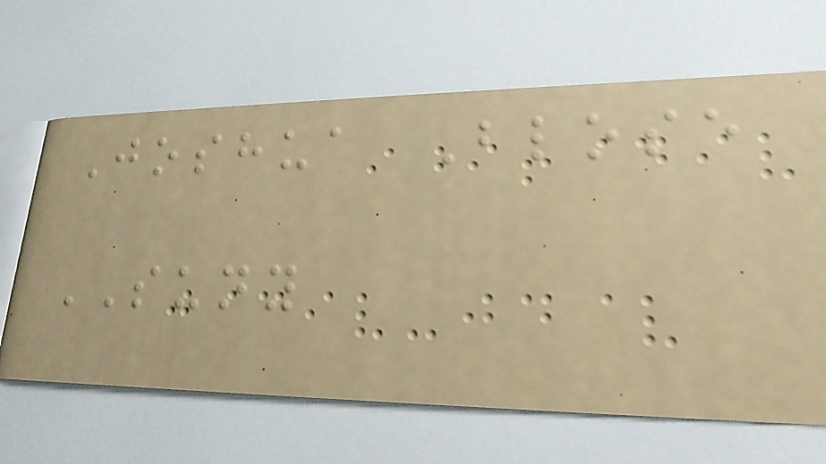Joshua Blose
SUNY
